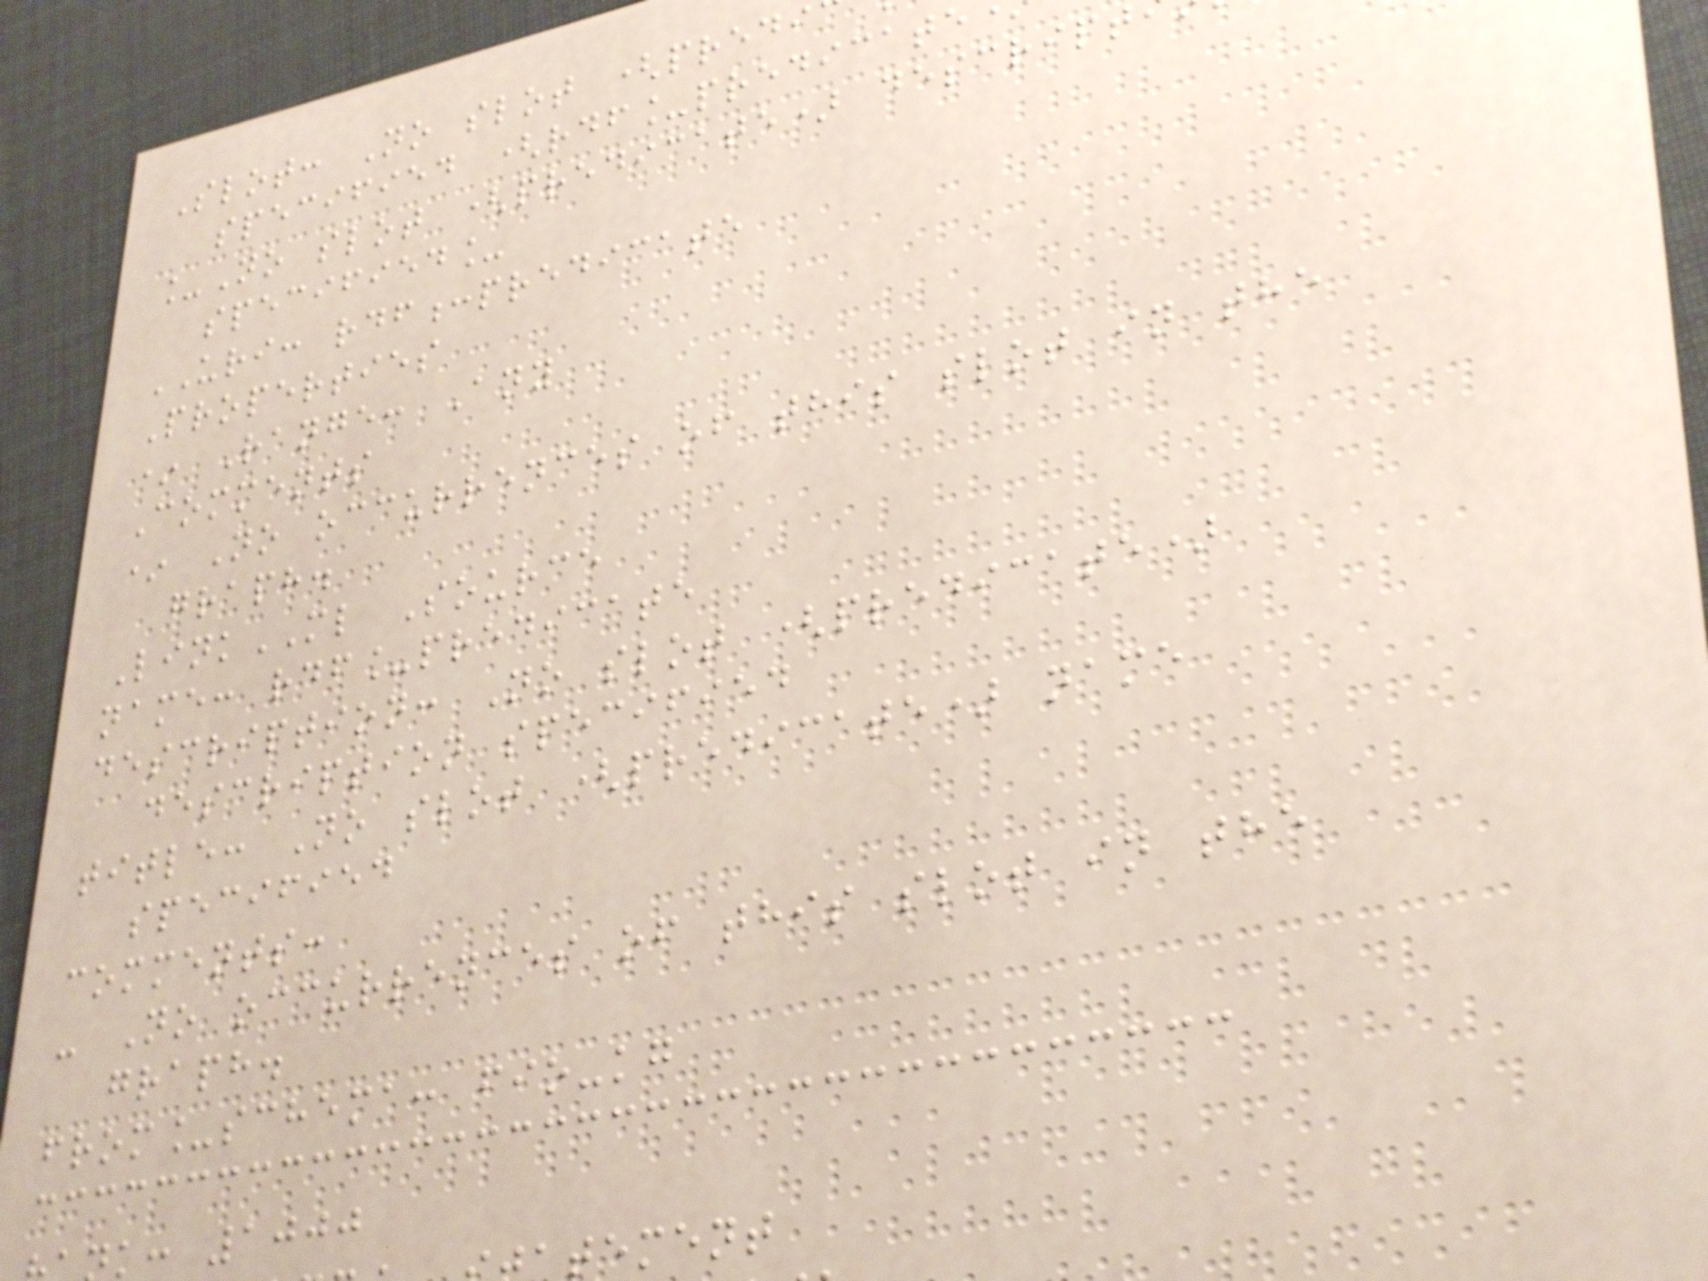Slot: No slot (predi
specified (rdf_predicate
_No slot (predicate) descript
specified_
URI: rdf:predicate
Properties
* Range: Any
Comments
* No occurrences of this slot in the
graph.
LinkML Source
name: rdf_predicate
description: No slot (predicate)
description specified
title: No slot (predicate) name
specified
comments:
- No occurrences of this slot in the
graph.
from_schema: fio-kg
k: 1000
tement
